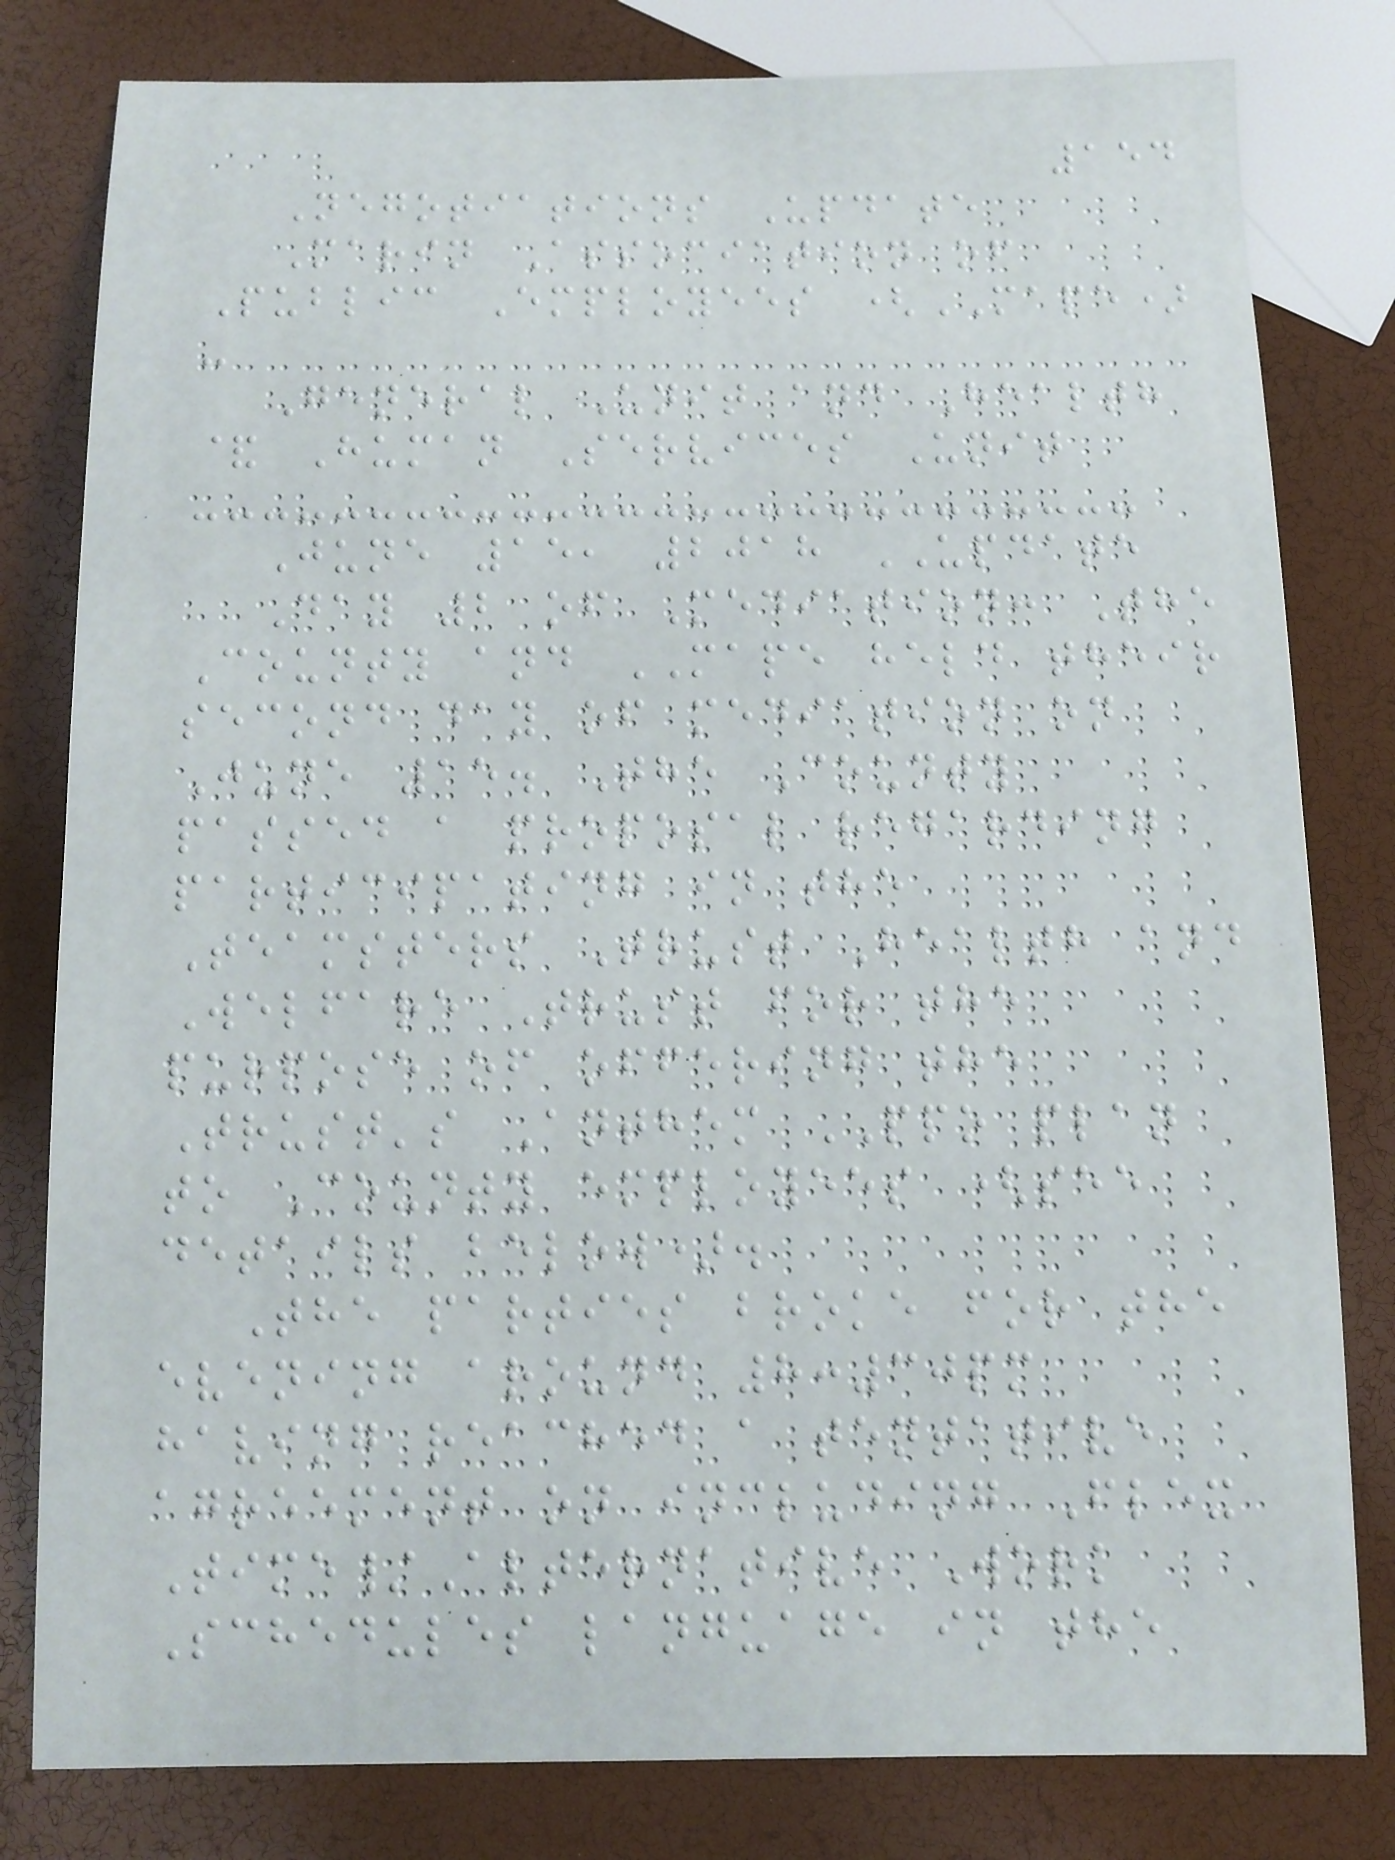154
Negotiations Update
Marin Association of
Public Employees (MAPE)
-
General Unit and Health
& Human Services Unit
June 15, 2018 UPDATE
Day 2 of Mediation: The
County and MAPE held their
second day of mediation on
June 15. The County
passed a proposal regarding
participating in the
Teamsters Trust Health and
Welfare Trust for the
purpose of offering the
Trust's Anthem PPO plan
to County employees (see
details below).
The parties broke for the
evening around 8:30pm
having reached a tentative
agreement on including Flex
Time/Alternative Work
Schedules language in the
